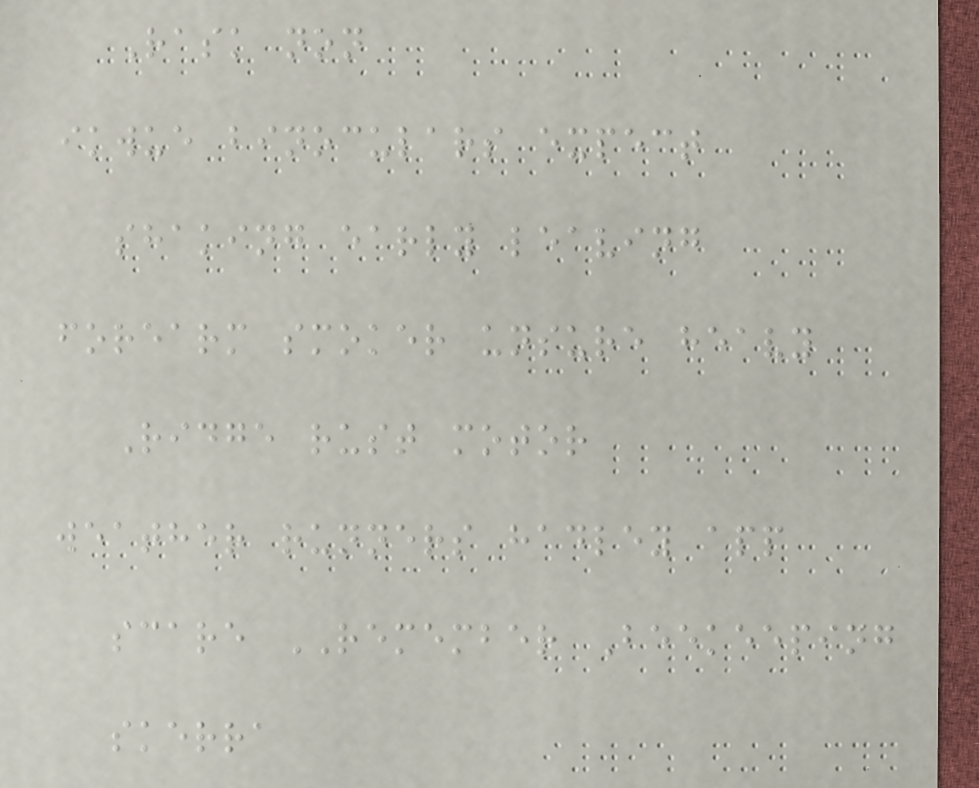Rask non
ikwue binoculars expect
shaking early leaving
forearm smoker unsure heavy
Ridge rust motor
weather runners hadley app
scare REMEMBER Beekeeping
skerra
